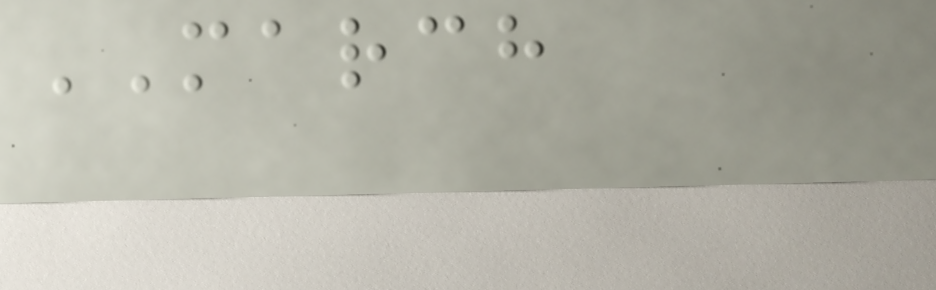MARCH
